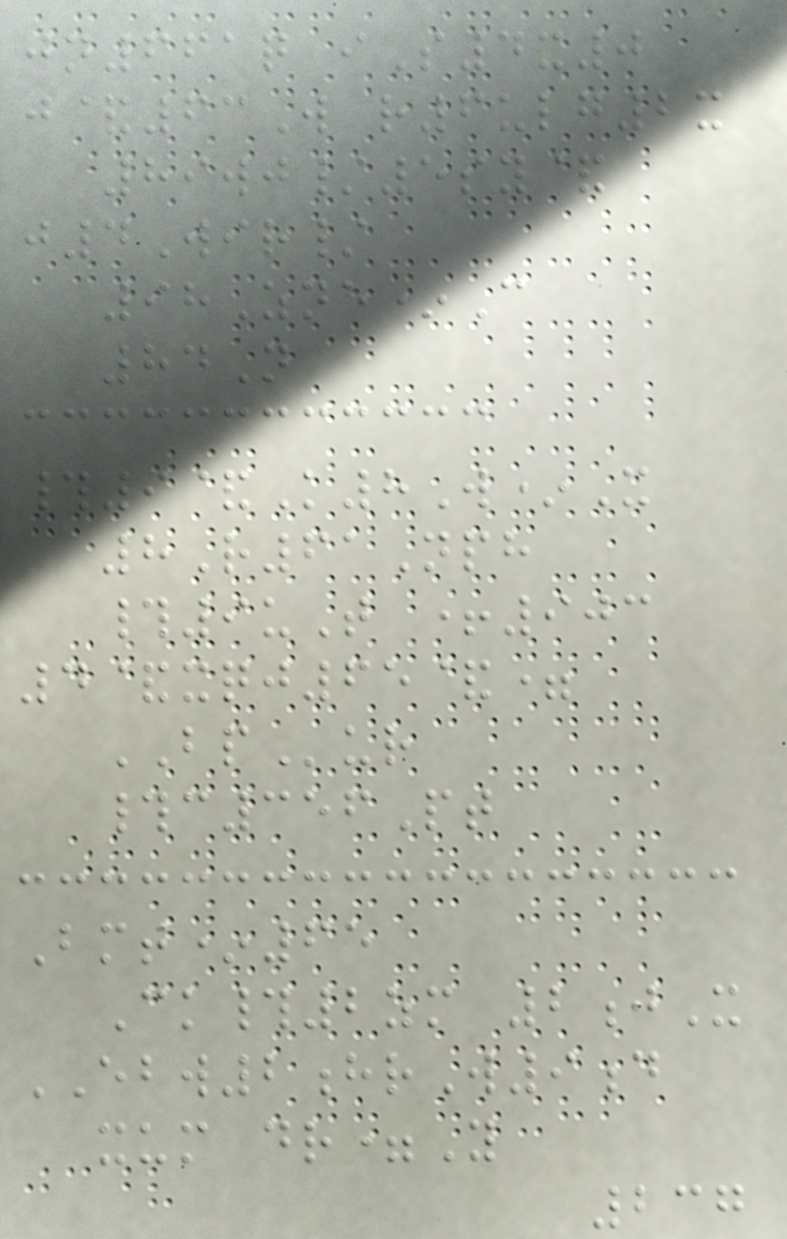jn661q iS4x0
j&63W r6ulg2x
89wj/5sy&
j4Wir/
98Zne*C
84N
#9&K8W*X
8R61Nph
#9uT +903
4&xqj65&=
BPur
#c356Pt
Bmt*65
Ck#2zm 2jX
EBW2hrW9d
xum dr=Y
237
